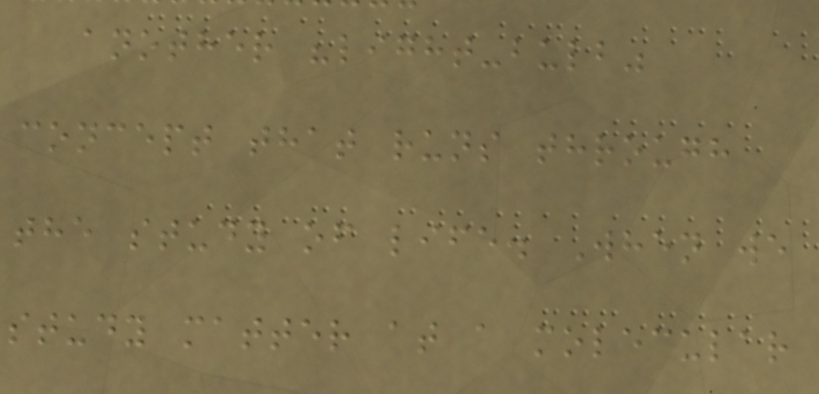another "light-bulb"
concept that runs through
the study of life. When we
study matter at a molecular
